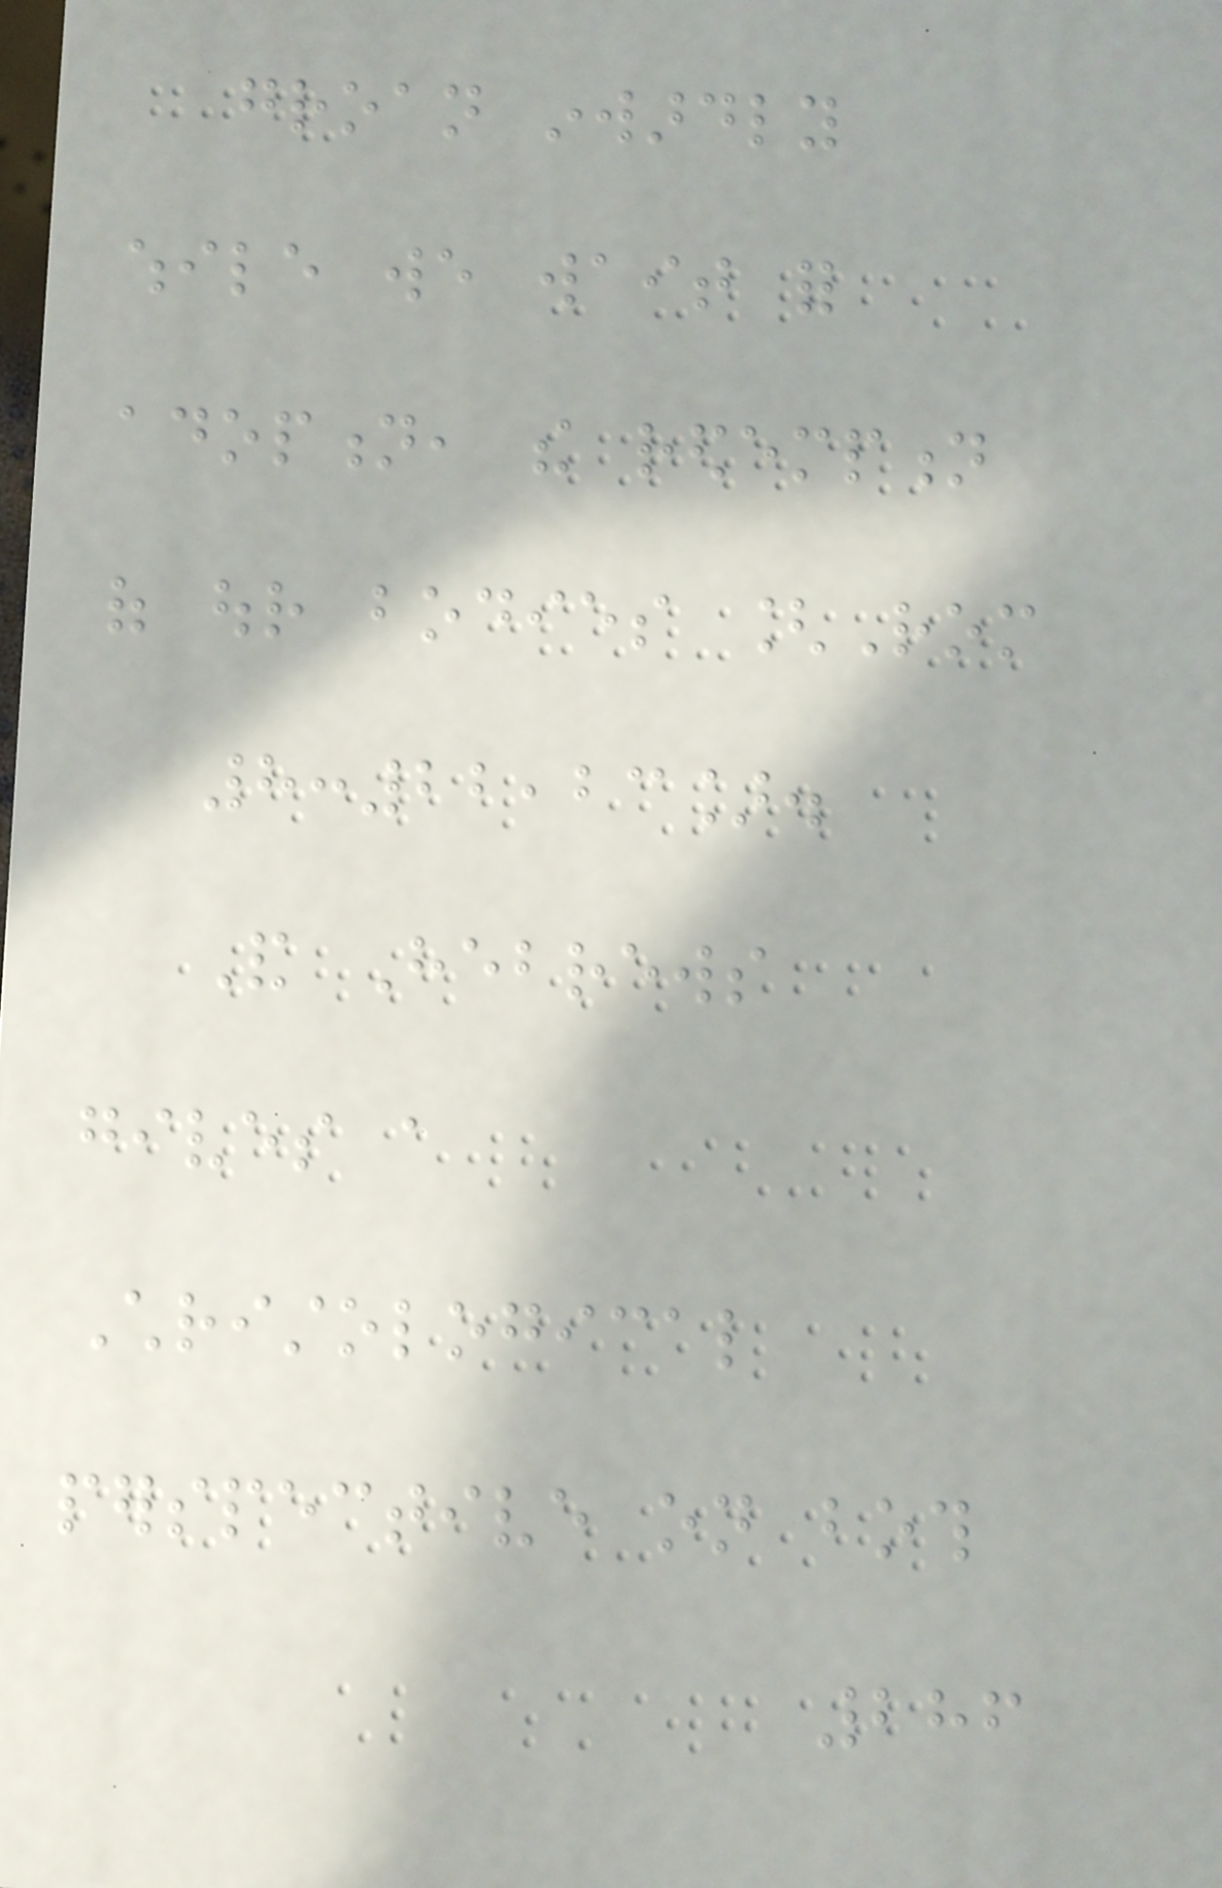groan inwardly
while we wait for
adoption, the redemption
of our bodies [Rom
8:22,23].
And Hebrews
gives a
Christological
perspective on both
286
